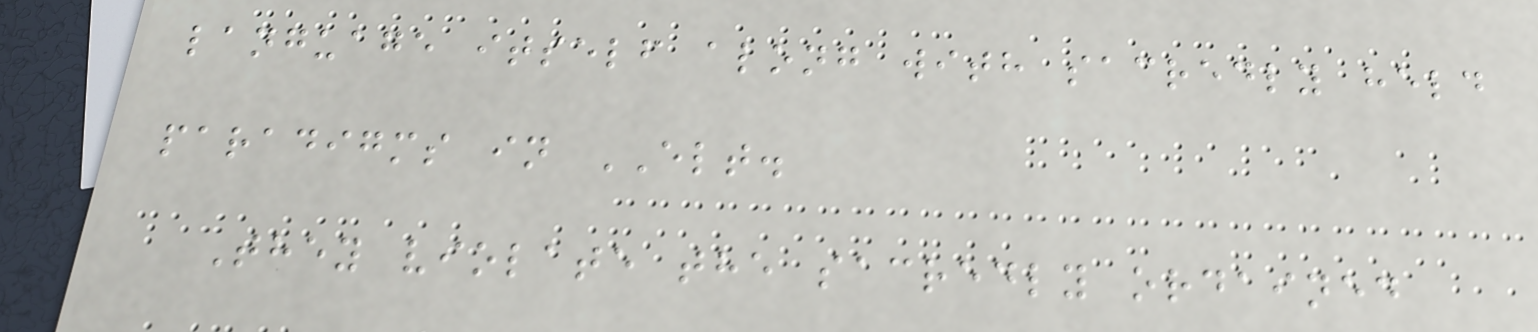language itself along with sacredly held
paradigms in ELT.
They violate the sacredly ordained
